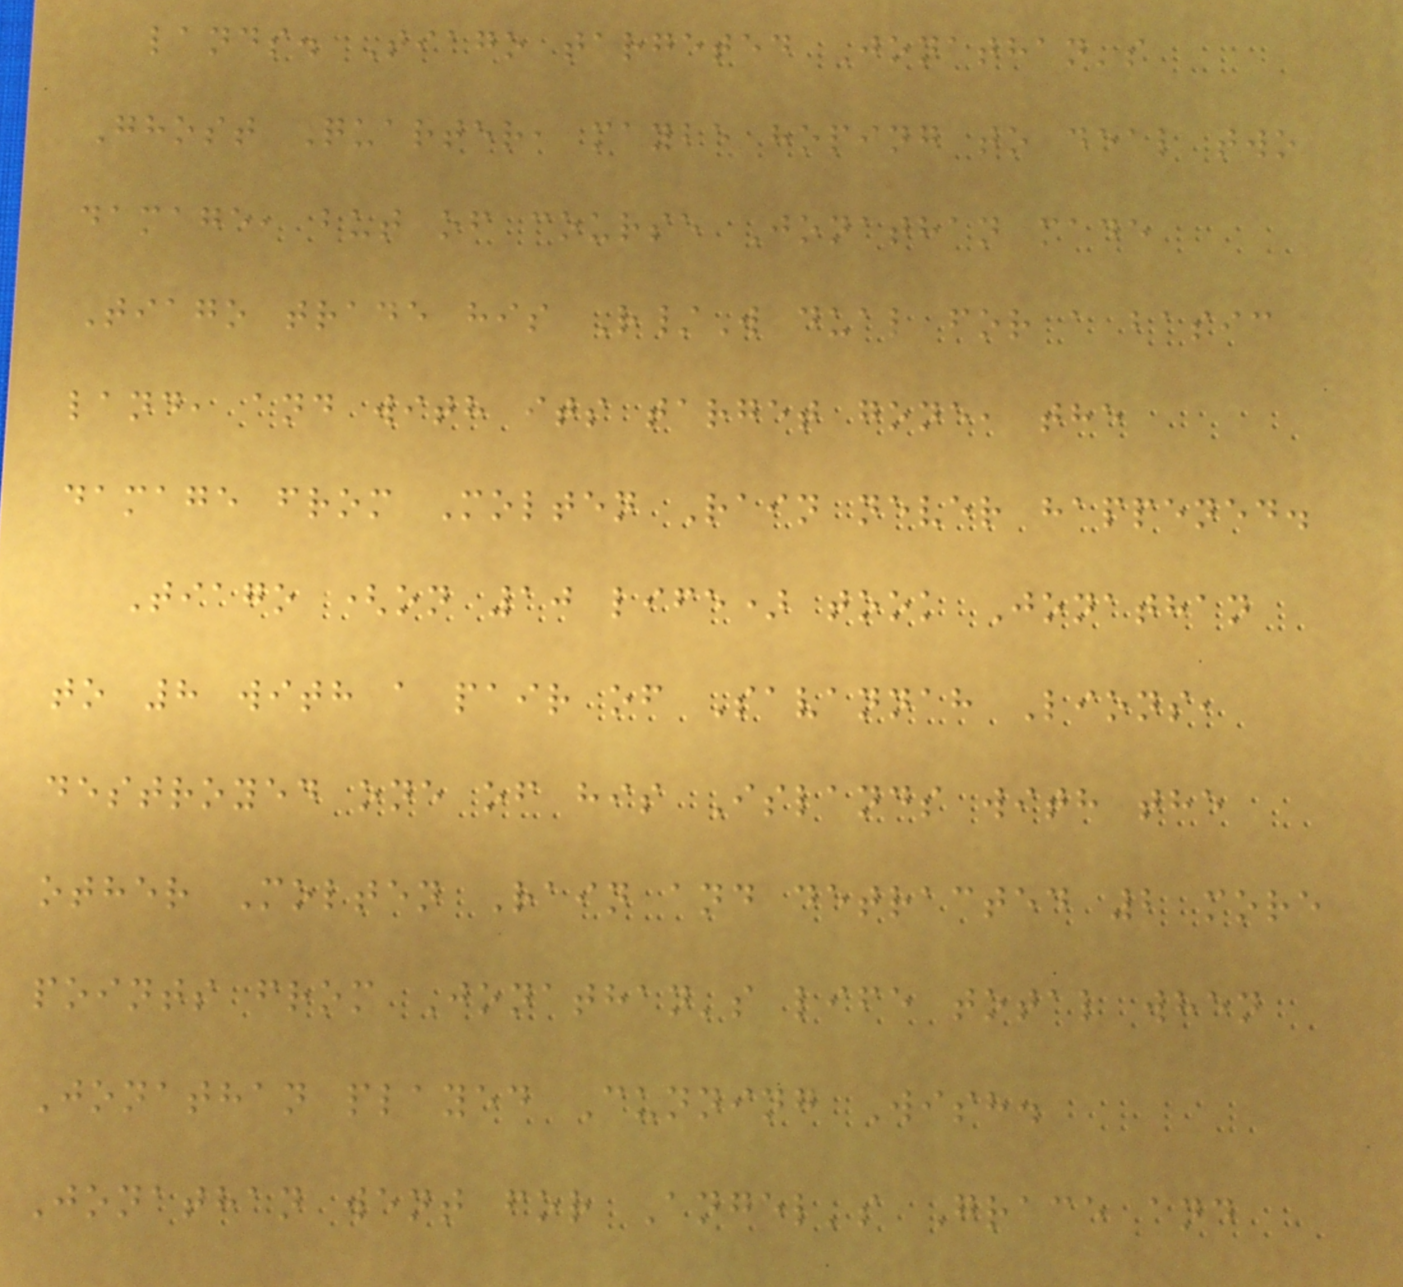lands. Tiago targeted Jonathan's
Ghost Quarter, maybe hoping to deal two
damage, but of course Jonathan made
Tiago trade his R/W dual for a basic
land, and with its target gone, the
damage from Molten Rain never happened.
Tiago (on 10 life) took Jonathan
to 8 with a pair of Savannah Lions,
destroyed one of his Islands with the
other Molten Rain and detracted 2 more
points from Jonathan's life total when
Jonathan played Cunning Wish.
Jonathan went for Angel's Grace and
